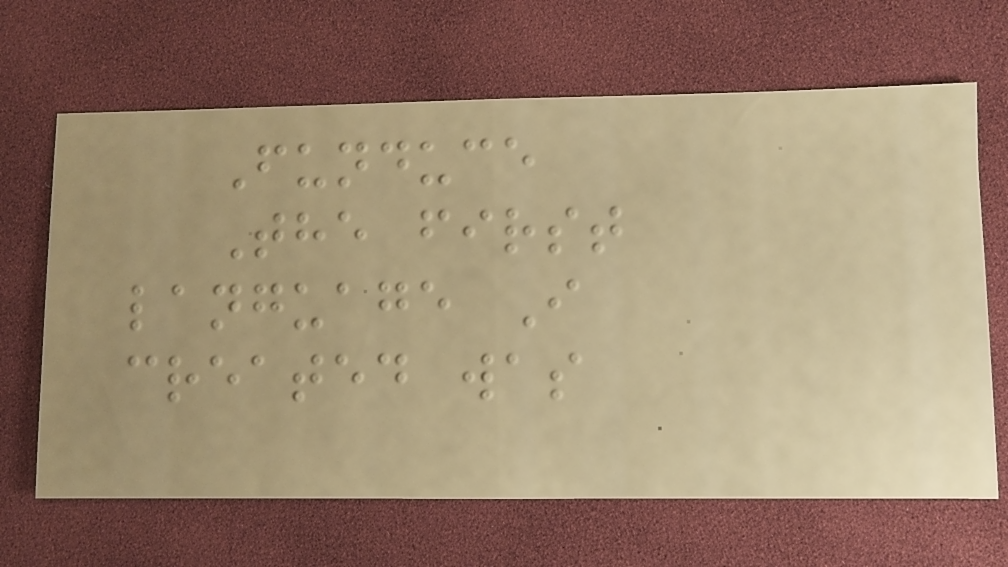Funduce
The first
language I
created was
